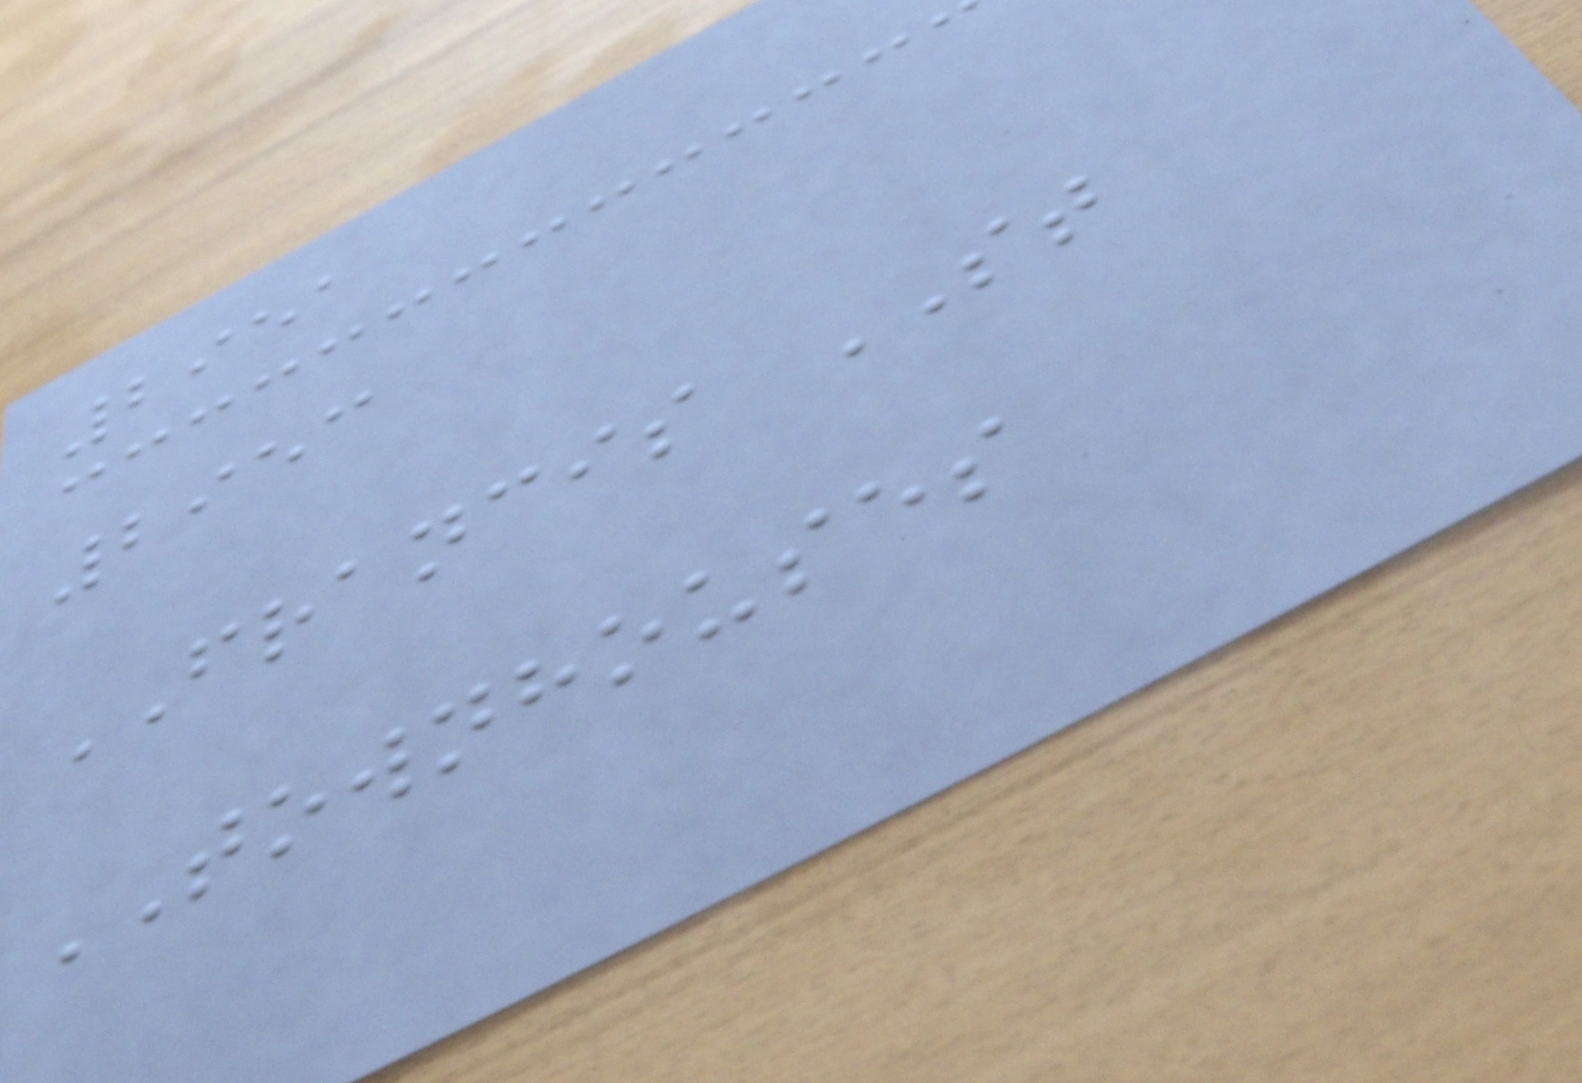2951
2953
FRANCIS ST
TOWNHOUSES
